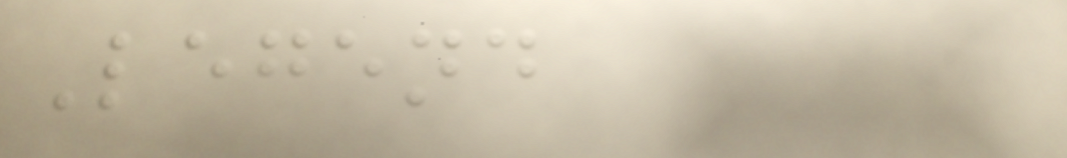Legend
